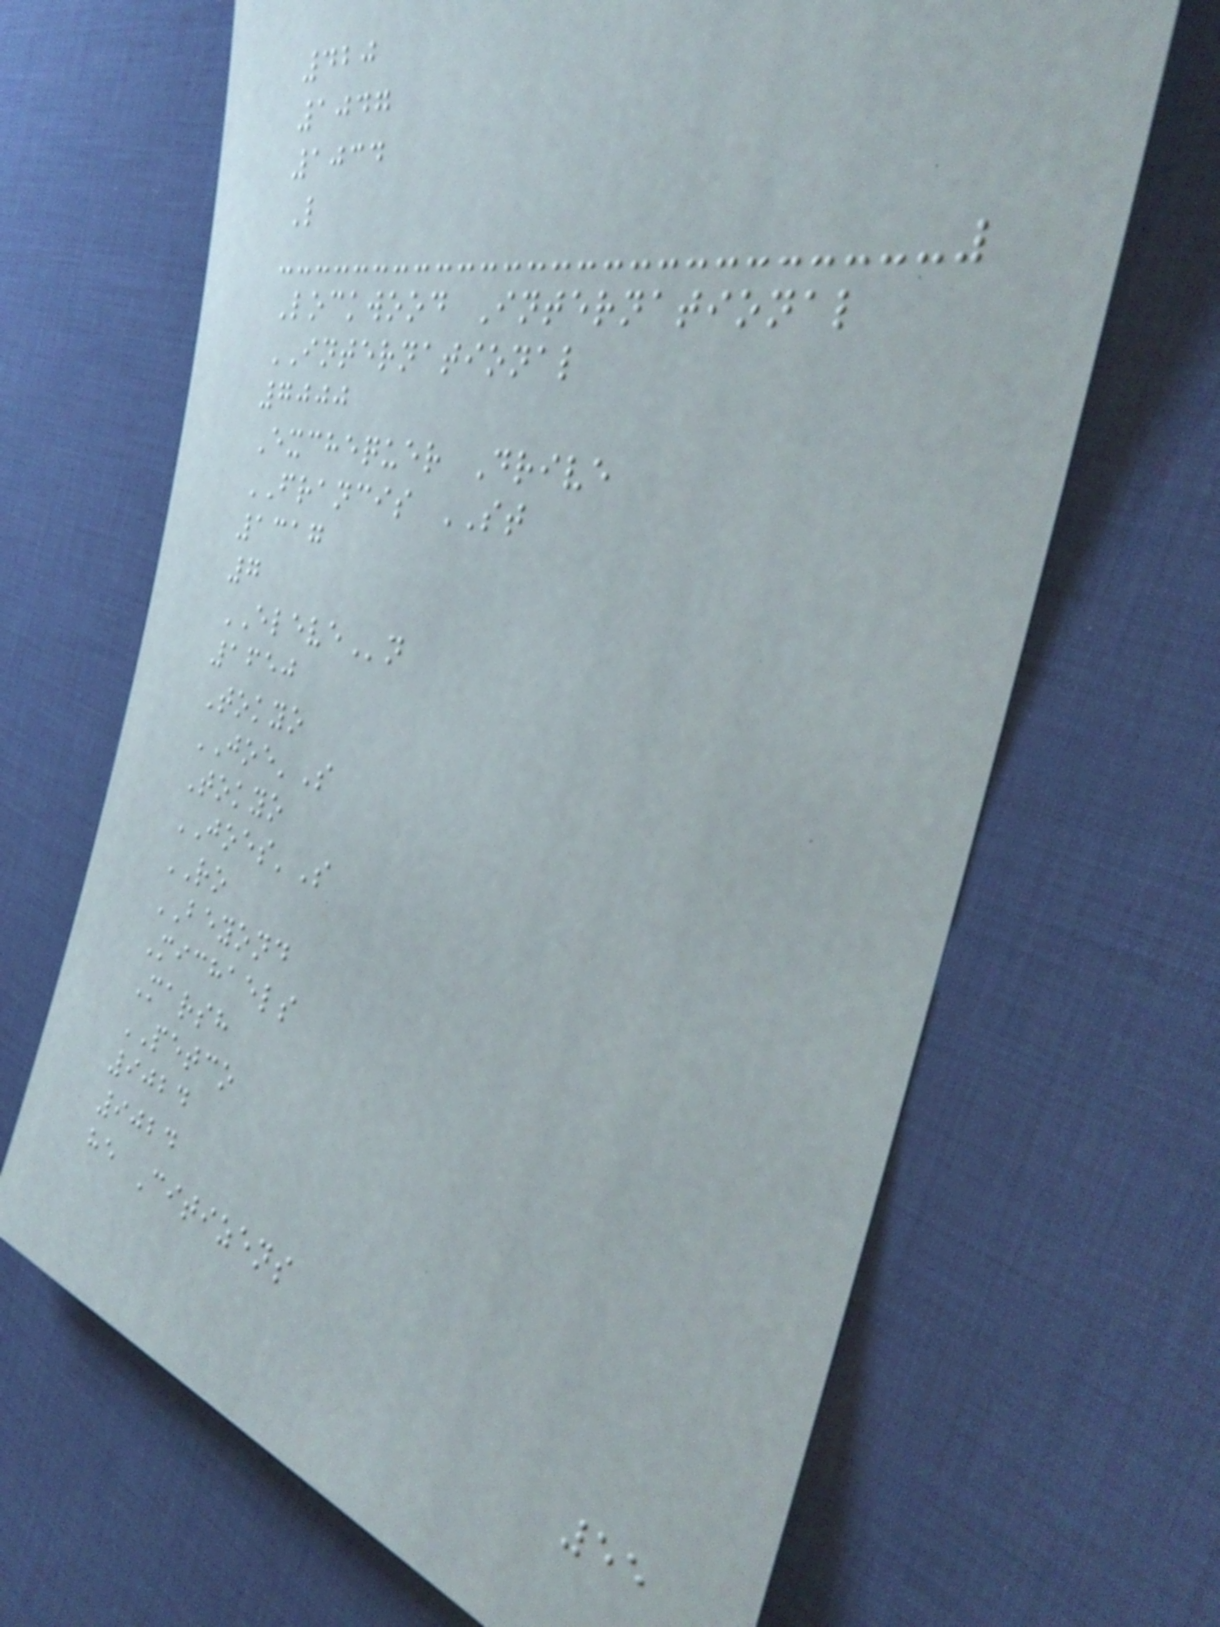420
1047
1034
L
Lockwood International
INTERNATIONAL
7000
Exchequer Drive
FRANCIS ST
1317
7
ELEVEn
1650
Tokyo
JOE'S
Tokyo
JOES'S
RO
BEYOND
Michaels
Marsh
PETCO
9024
9024
he Citizens
55
